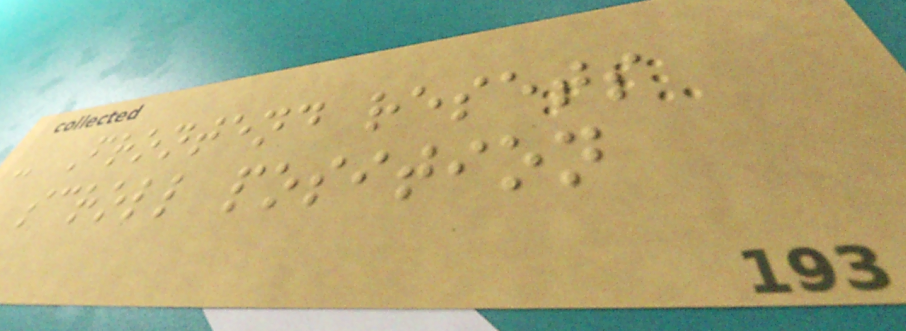- Frontend resets
scroll position
